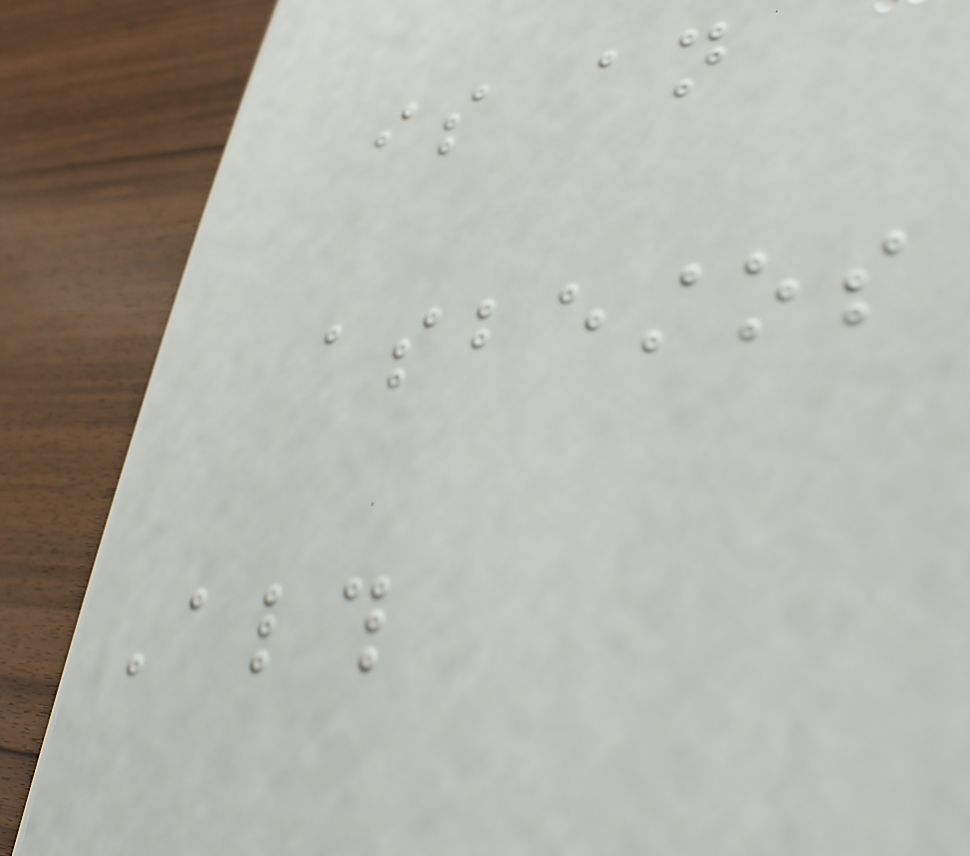is an
asbestos
Although
